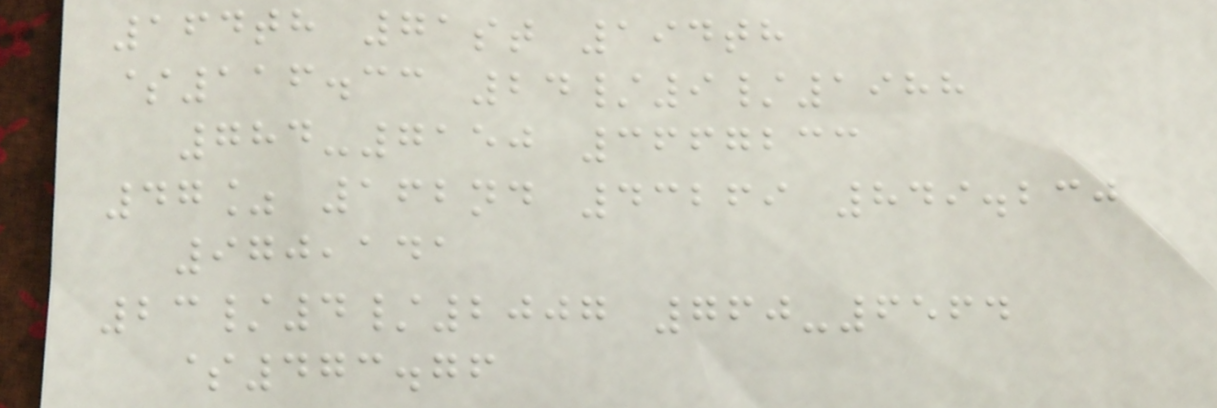164th 71st 194th
$116.33 24/9/1988
784-7150 3667233
47% 162nd 43269 849.230
970,141
23/4/2007 760-6564
$473.76
